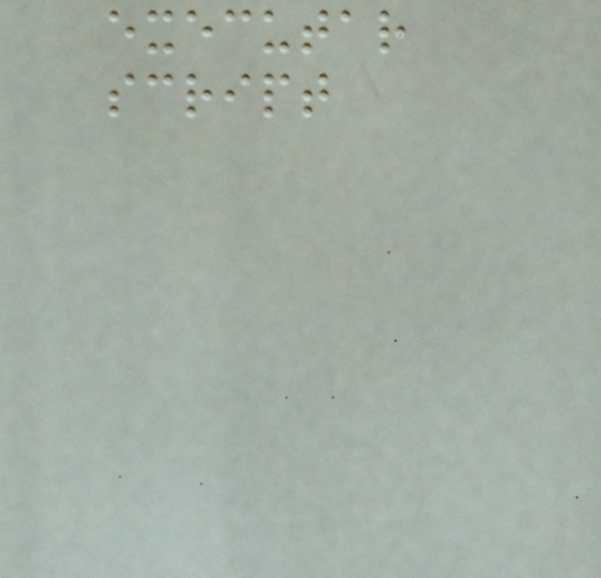executar
script
